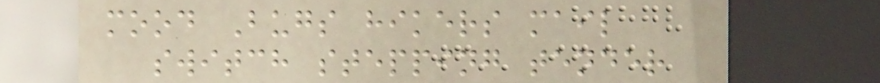mood Bugs hikers mail
switch stepping tender
